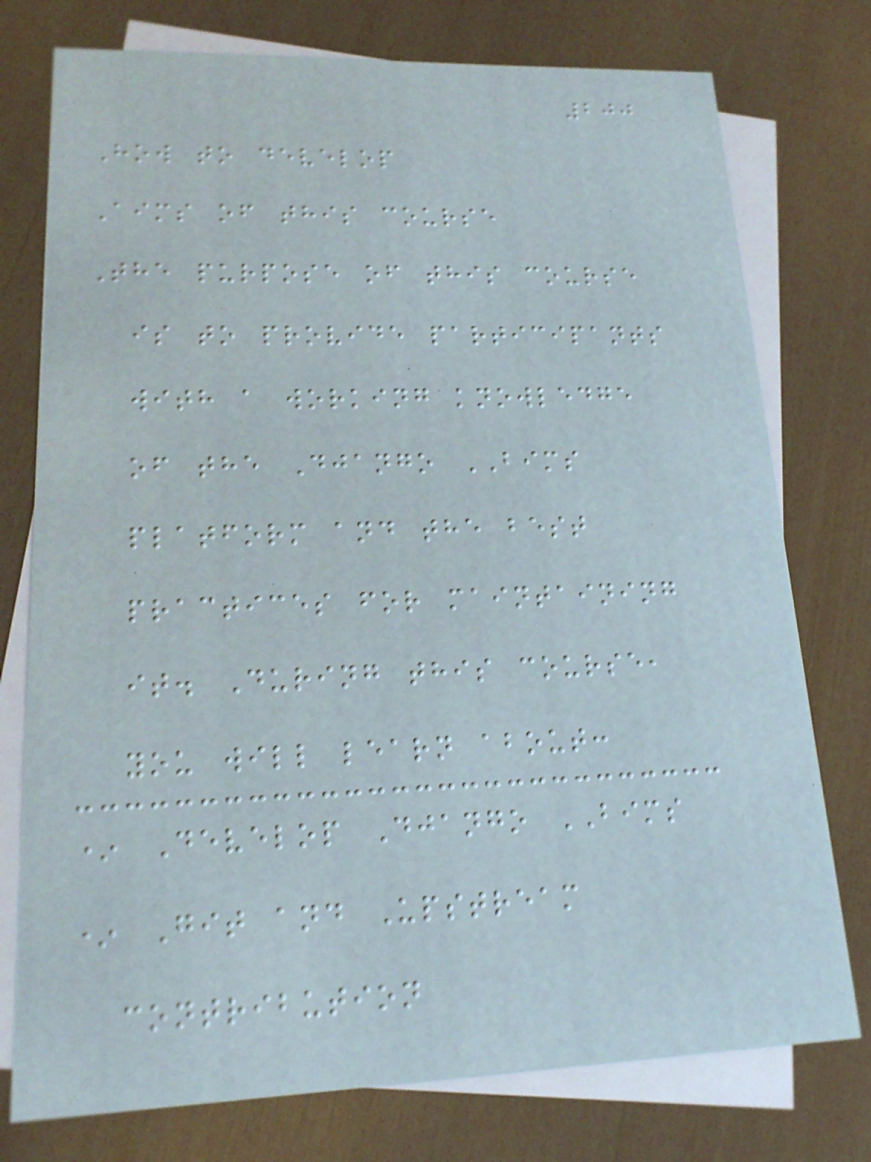200
How to develop
Aims of this course
The purpose of this course
is to provide participants
with a working knowledge
of the Django BIMS
platform and the best
practices for maintaining
it. During this course,
you will learn about:
* Develop Django BIMS
* Git and Upstream
contribution
